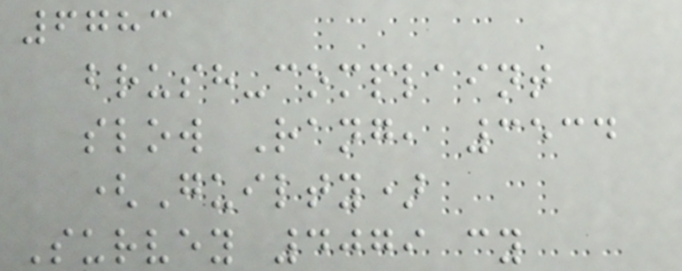6783
brush-complaint
slow Rang, 3534
(Guilty)
Survey 4079 cy
